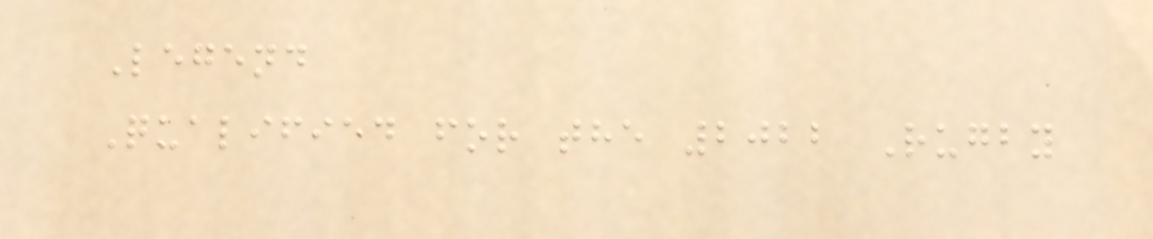Legend
Qualified for the 2022 Rugby
